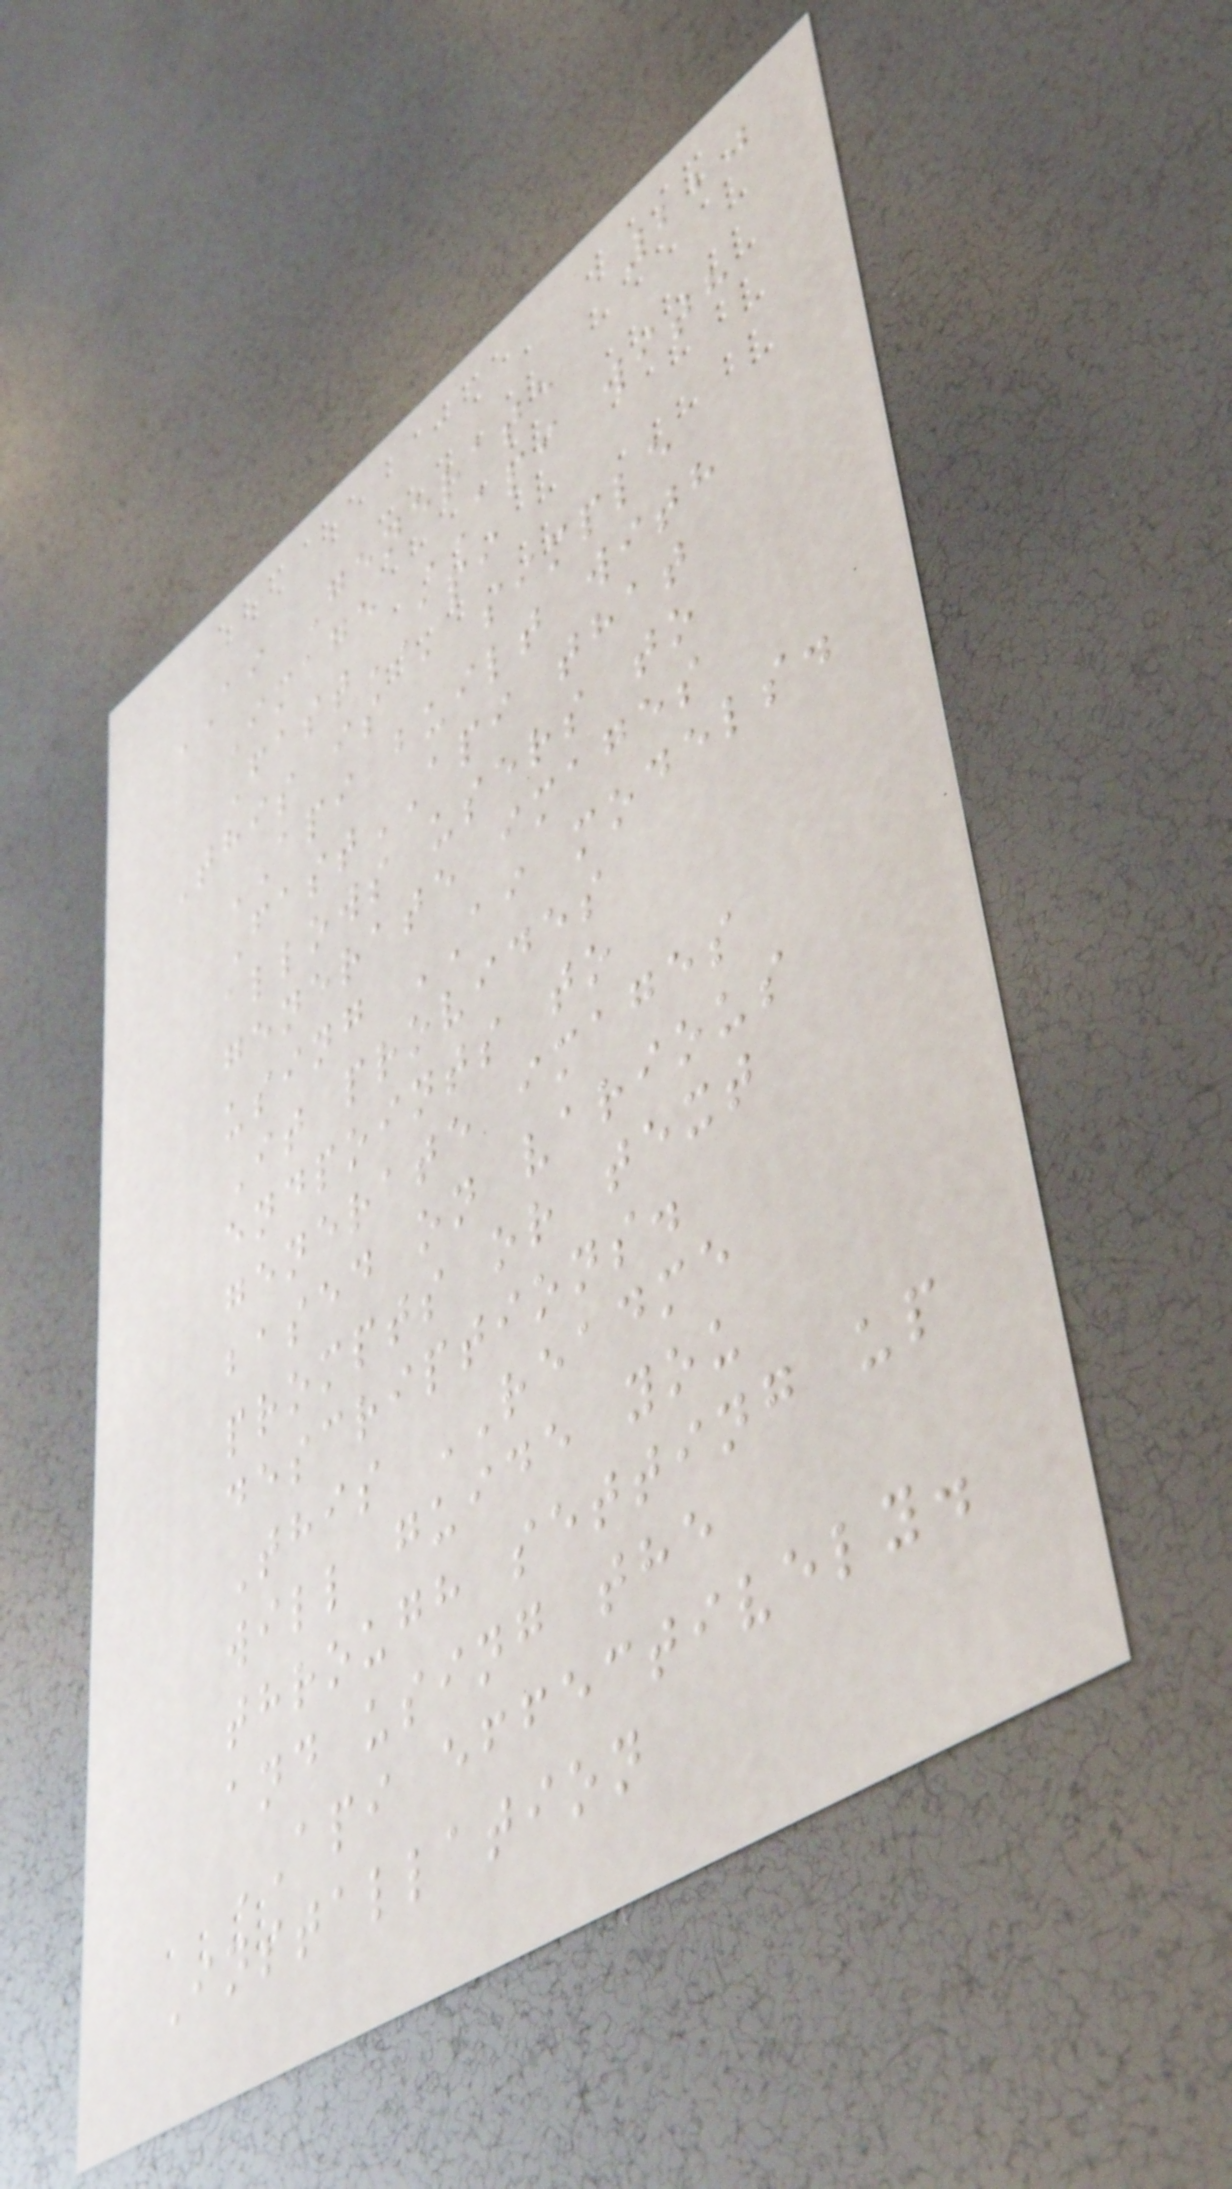220
AI Generate
Image API with
FastAPI
This is a simple
API built with
FastAPI that
allows users to
generate images
using AI models.
It provides
endpoints to
generate images
based on various
prompts or text
descriptions.
This README
will guide you
through setting up
and using the
API effectively.
Installation
